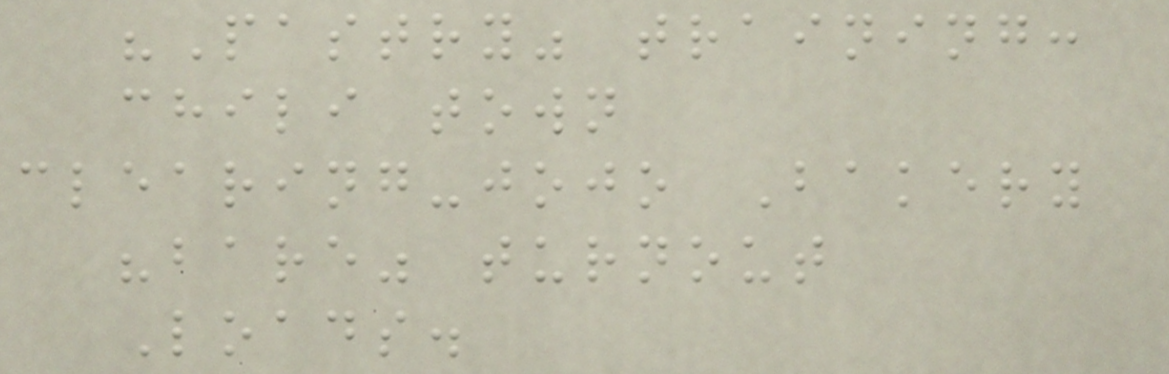"Pastry" training:
chili town
clearing-jojo Bakery
"bare" turnout
Loads.
